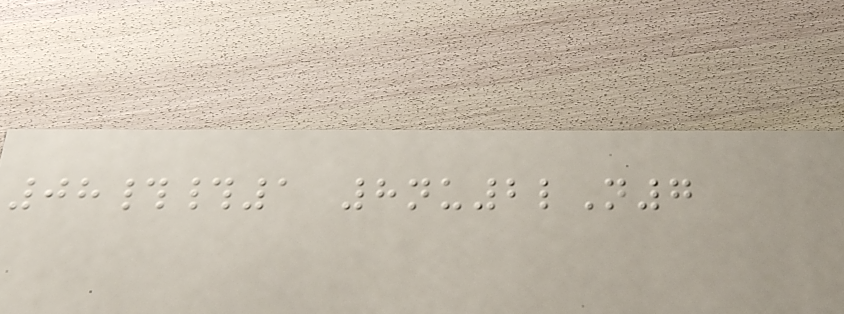08##1 8nu2lN7
